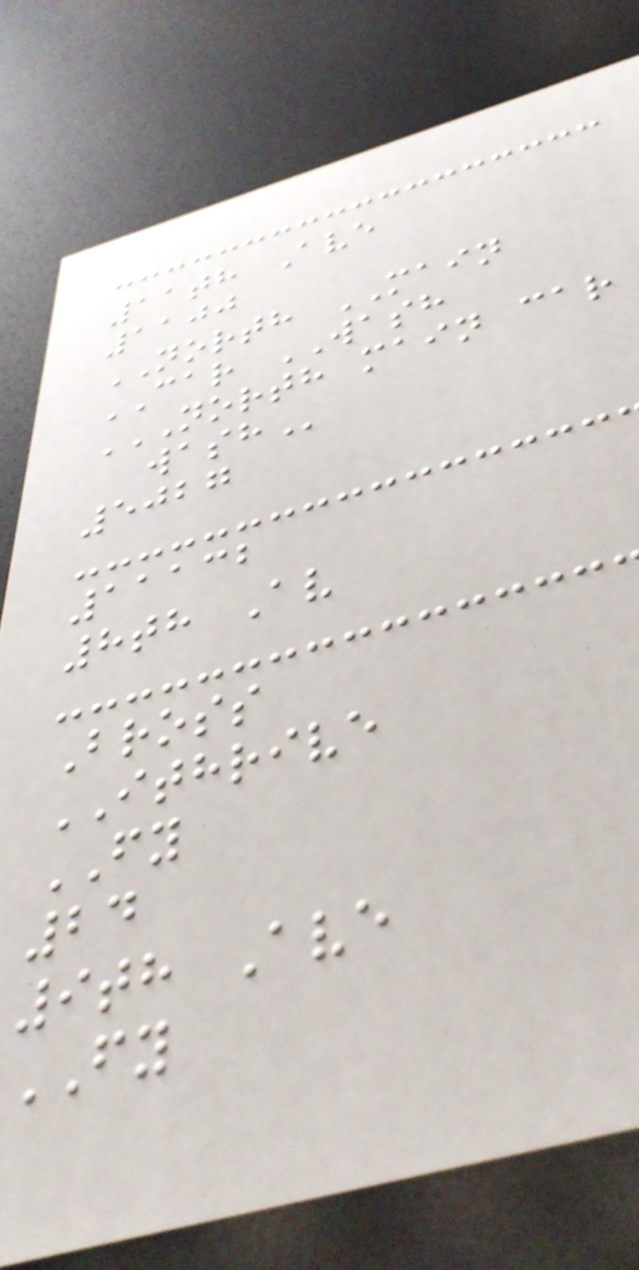11th Ave
1100
NORTH MAIN
CAR WASH
NORTH MAIN CAR
WASH
5027
11132
8th Av
Bross
ITHRIVE
FY
24
9th Ave
FY
